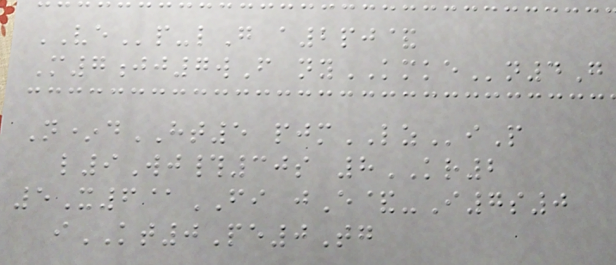VEp-lG a2pj&
M7jj7wF nyKMKEn4G
N*dHT5 pjmLZiP
l9Wj#30s 8KR2
5X6@FI jE&-I7s0
iKT0Pe0Tg
